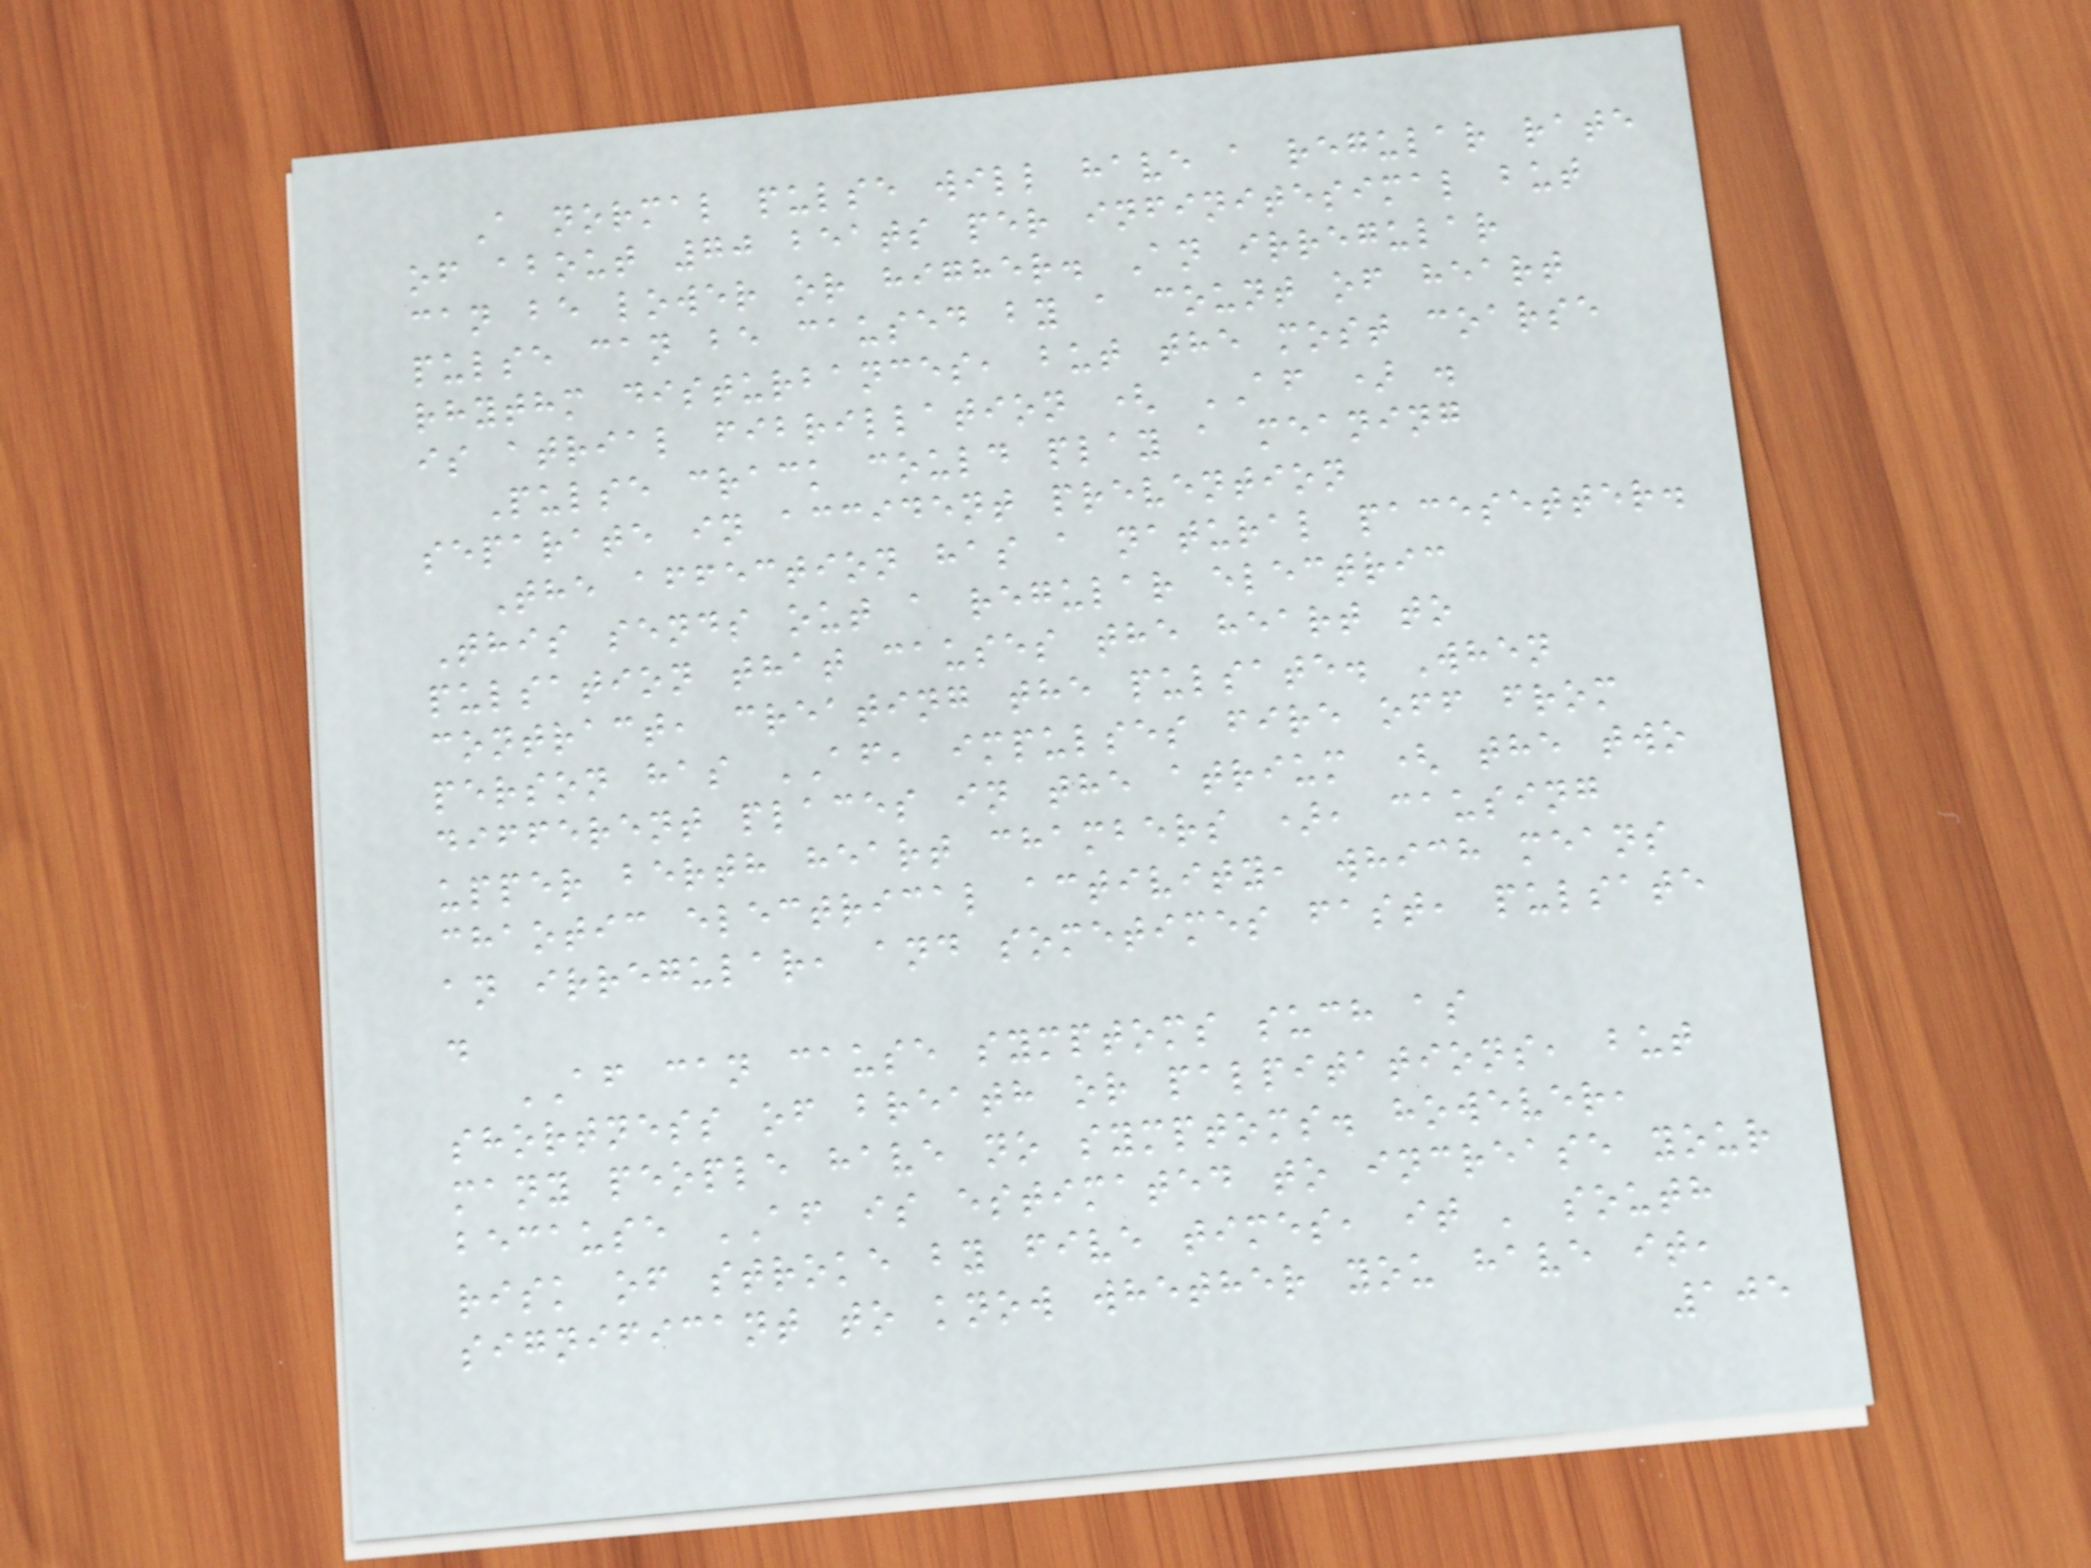A normal pulse will have a regular rate
of about 70 beats per infinitesimal but
can be lower or higher. An irregular
pulse can be caused by a count of heart
rhythm disturbances, but the most coarse
is atrial fibrillation ( AF ) .
Pulse crack could play a meaning
separate in accident prevention
The affection has a natural pacesetter.
This sends out a regular electric
pulsation that causes the heart to
contract, creating the pulsate. When
person has AF, impulses fire off from
different places in the atrium ( the two
upper berth heart chambers ), causing
chaotic electrical activity, which means
an irregular, and sometimes fast, pulsate
.
AF can cause symptoms such as
shortness of breath or palpitations, but
many people have no symptoms. however,
because AF is estimated to increase your
risk of stroke by five times, it ' south
significant to know whether you have it,
105
